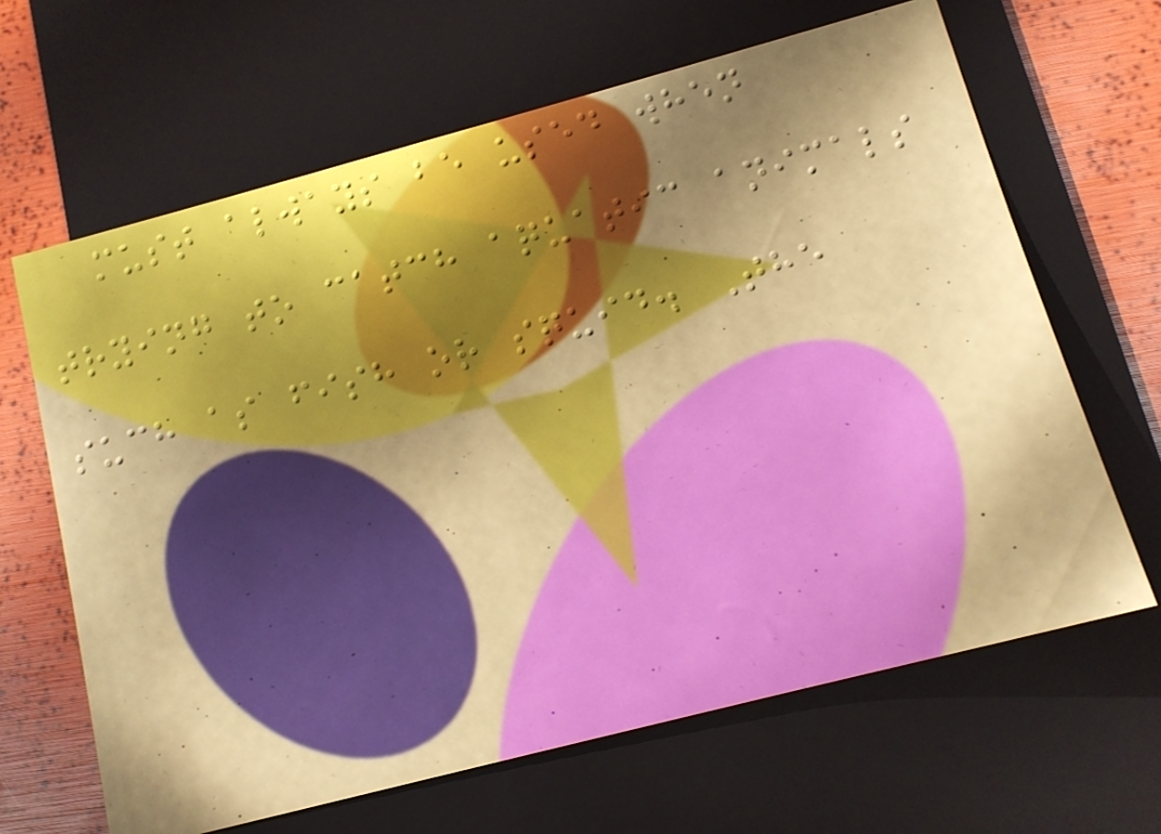must always be used when
trying to catch aquatic animals
such as fish or squid. The
